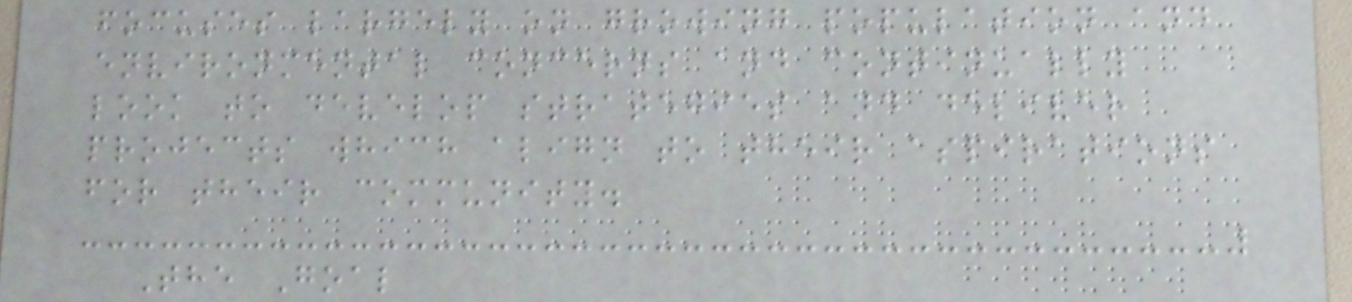focuses largely on growing population and
environmental concerns and continually
look to develop strategies and deliver
projects which align to their aspirations
for their community.
The Goal
